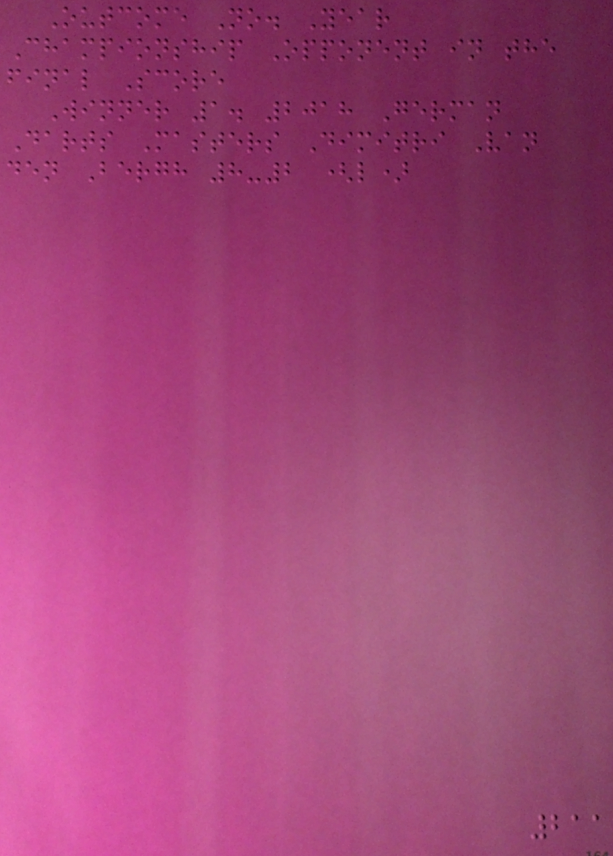Outcome No. Year
Championship Opponent in the
final Score
Winner 1. 2018 German
Darts Masters Dimitri Van
den Bergh 8-2 (l)
211
